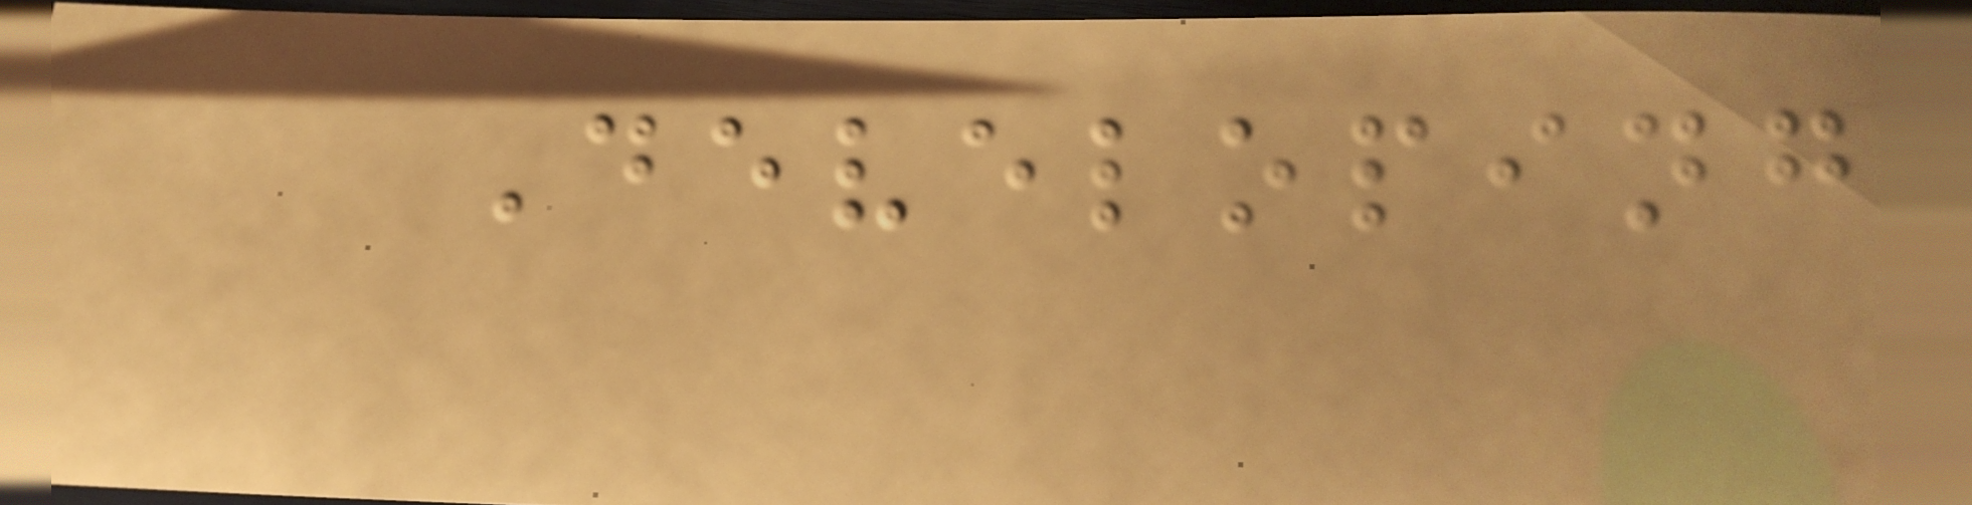Developing
